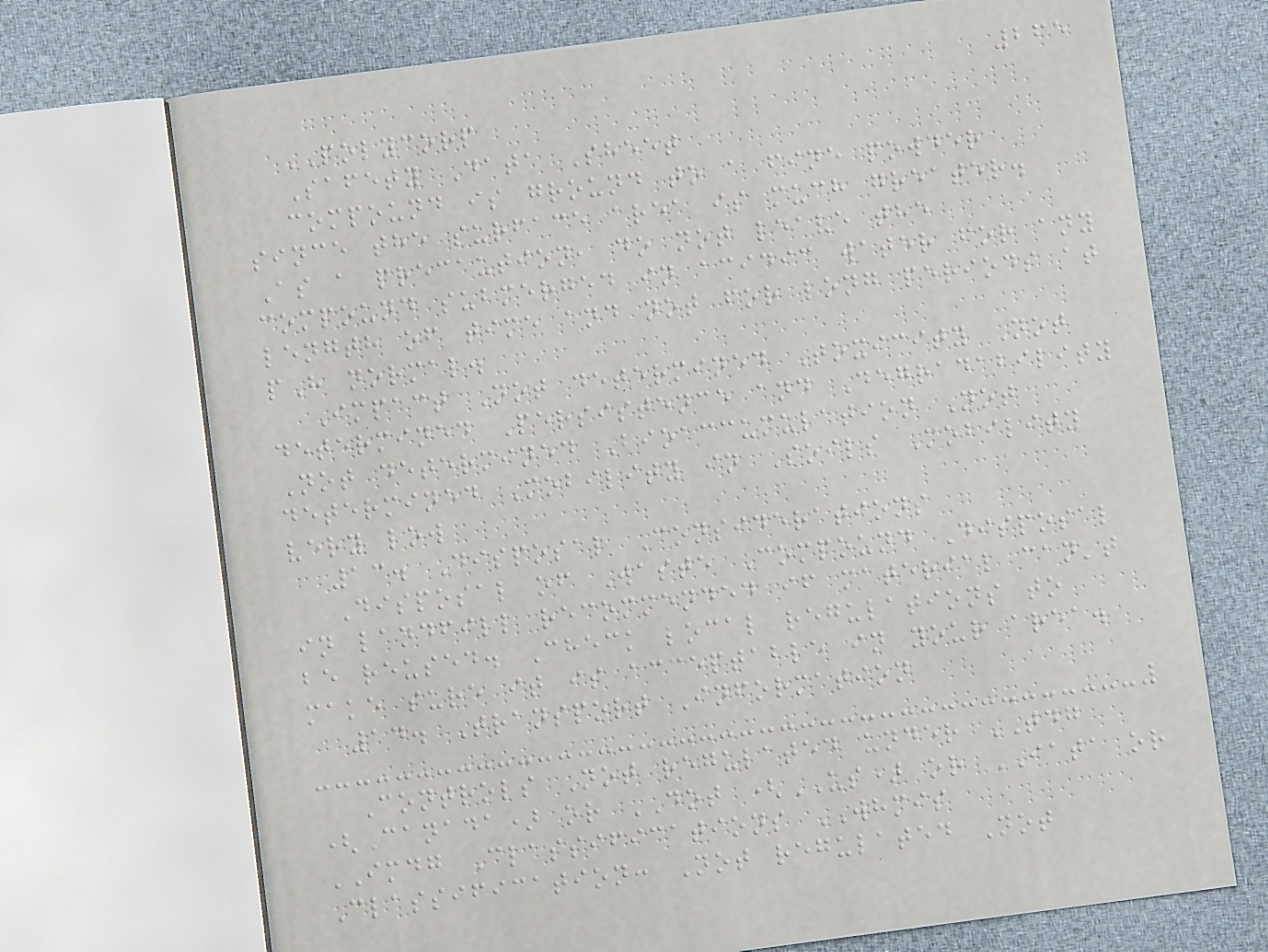265
POLYCORP
Safety Data Sheet
compound is ground to a fine powder
since the surface area is much greater.
As a precaution, do not leave the
compound submerged in acidic water for any
length of time and not for long periods at
pH normal.
Impact Not determined Toxicity Not
determined Persistence and Degradability
Not determined Bioaccumulation Not
determined Mobility in Soils Mobility
very low
13. Disposal Considerations
Disposal of Waste Compound Disposal
in landfill recommended if material can't
be reused. Check local regulations to
make sure it is acceptable in your area.
14. Transport Information
Controls Not regulated under TDG
(Canada) or DOT (US) or IATA or
IMDG Classifications WHMIS
Classification: Not regulated Not
